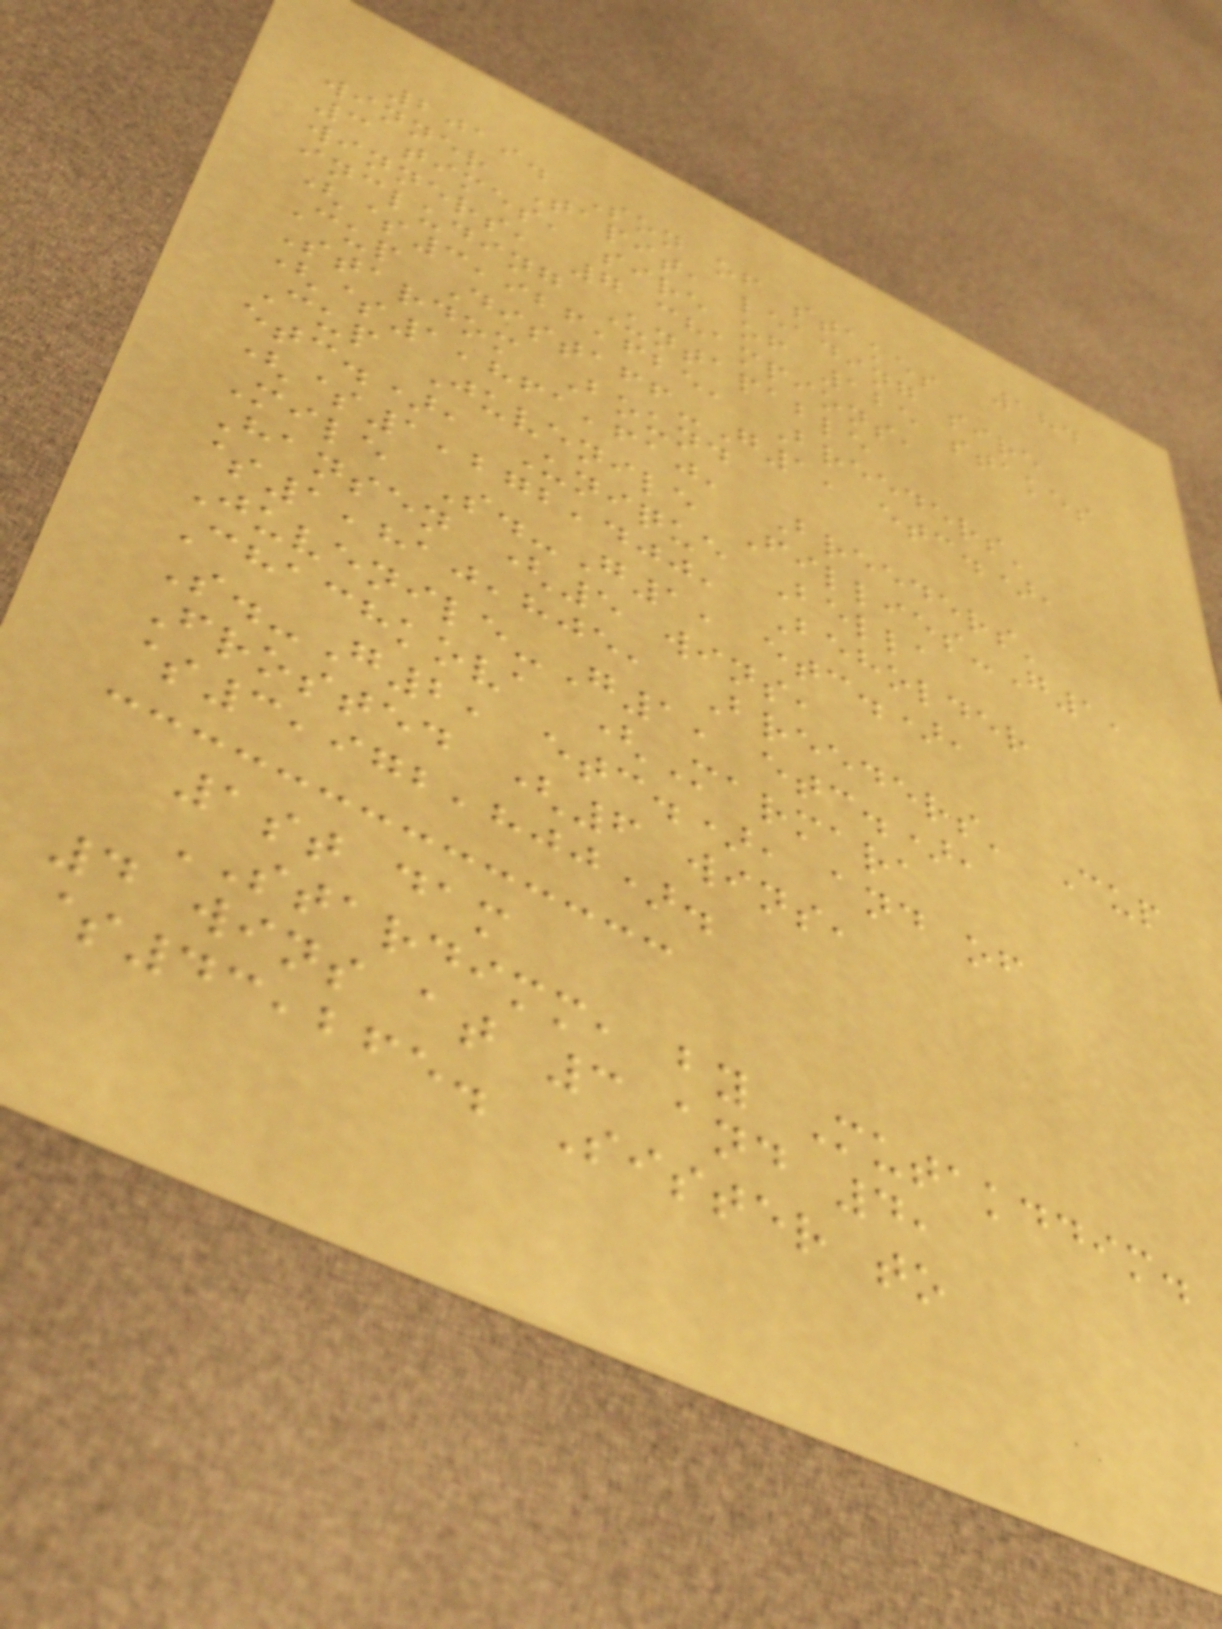184
2019. Son of stakes
winner Tapit, leading sire
3 times, sire of 125 stakes
winners, 7 champions,
including Untapable
($3,926,625, Breeders'
Cup Distaff-G1, etc.),
Stardom Bound
($1,861,610, Breeders'
Cup Juvenile Fillies-G1,
etc.), Unique Bella
($1,272,400, Beholder
Mile S.-G1, etc.),
Hansen (5 wins,
$1,810,805, Breeders' Cup
Juvenile-G1, etc.),
Chachkova (Marmara
S.-G2, etc.), and of
Frosted (6 wins,
$3,972,800).
1st dam
STARDIMM, by Mutakddim.
4 wins at 3 and 4,
$43,265. Sister to
